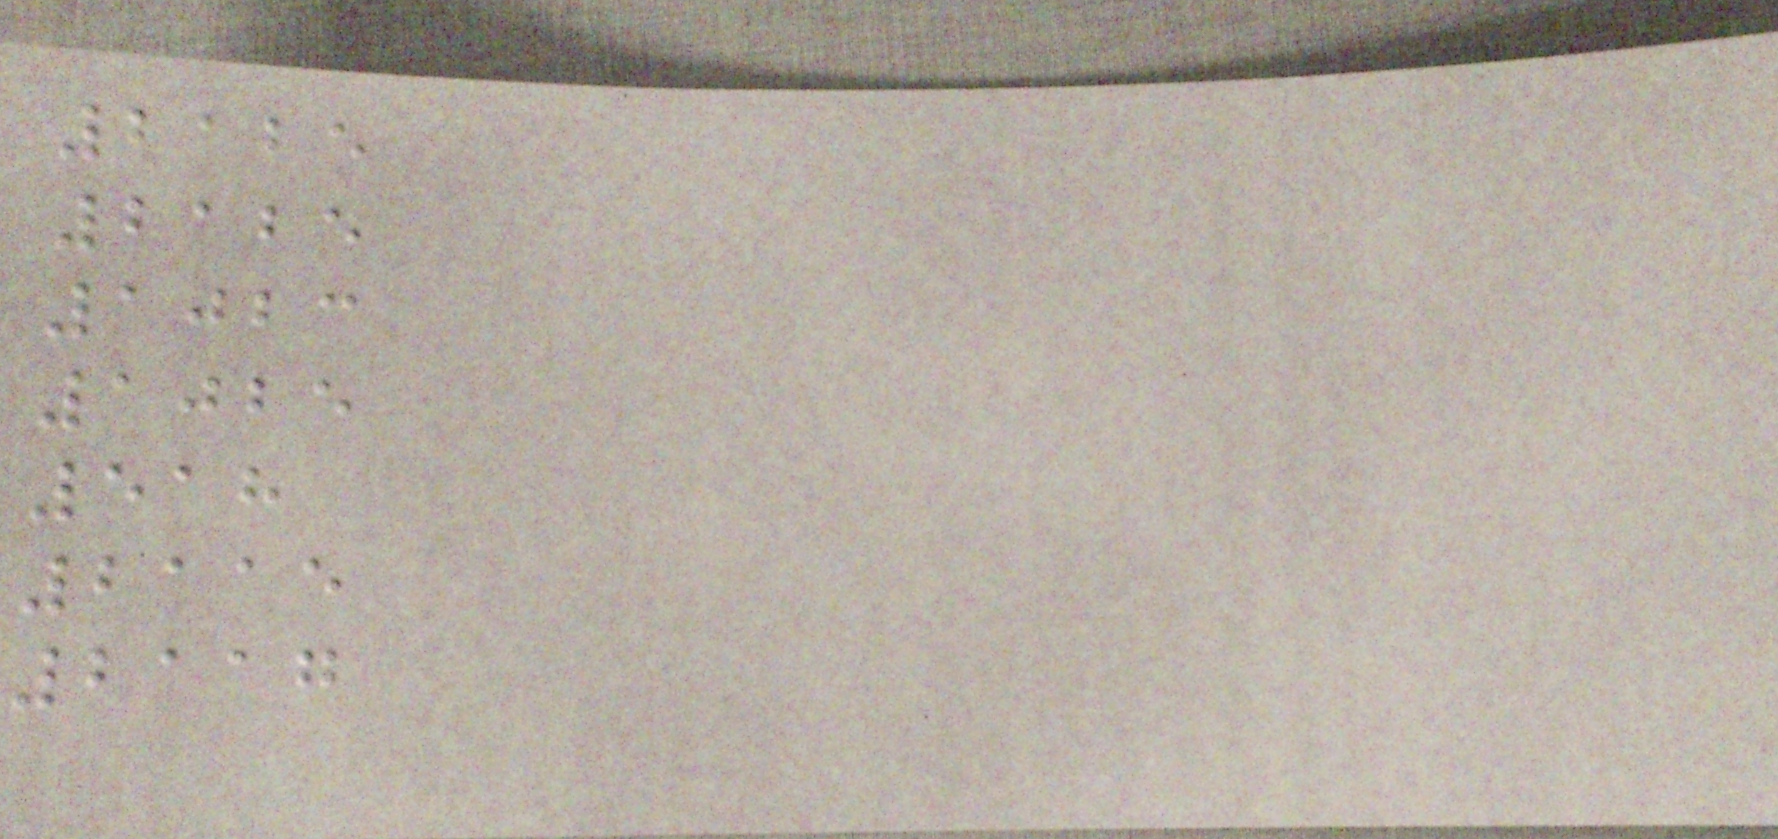2125
2125
1023
1025
518
2115
2117
